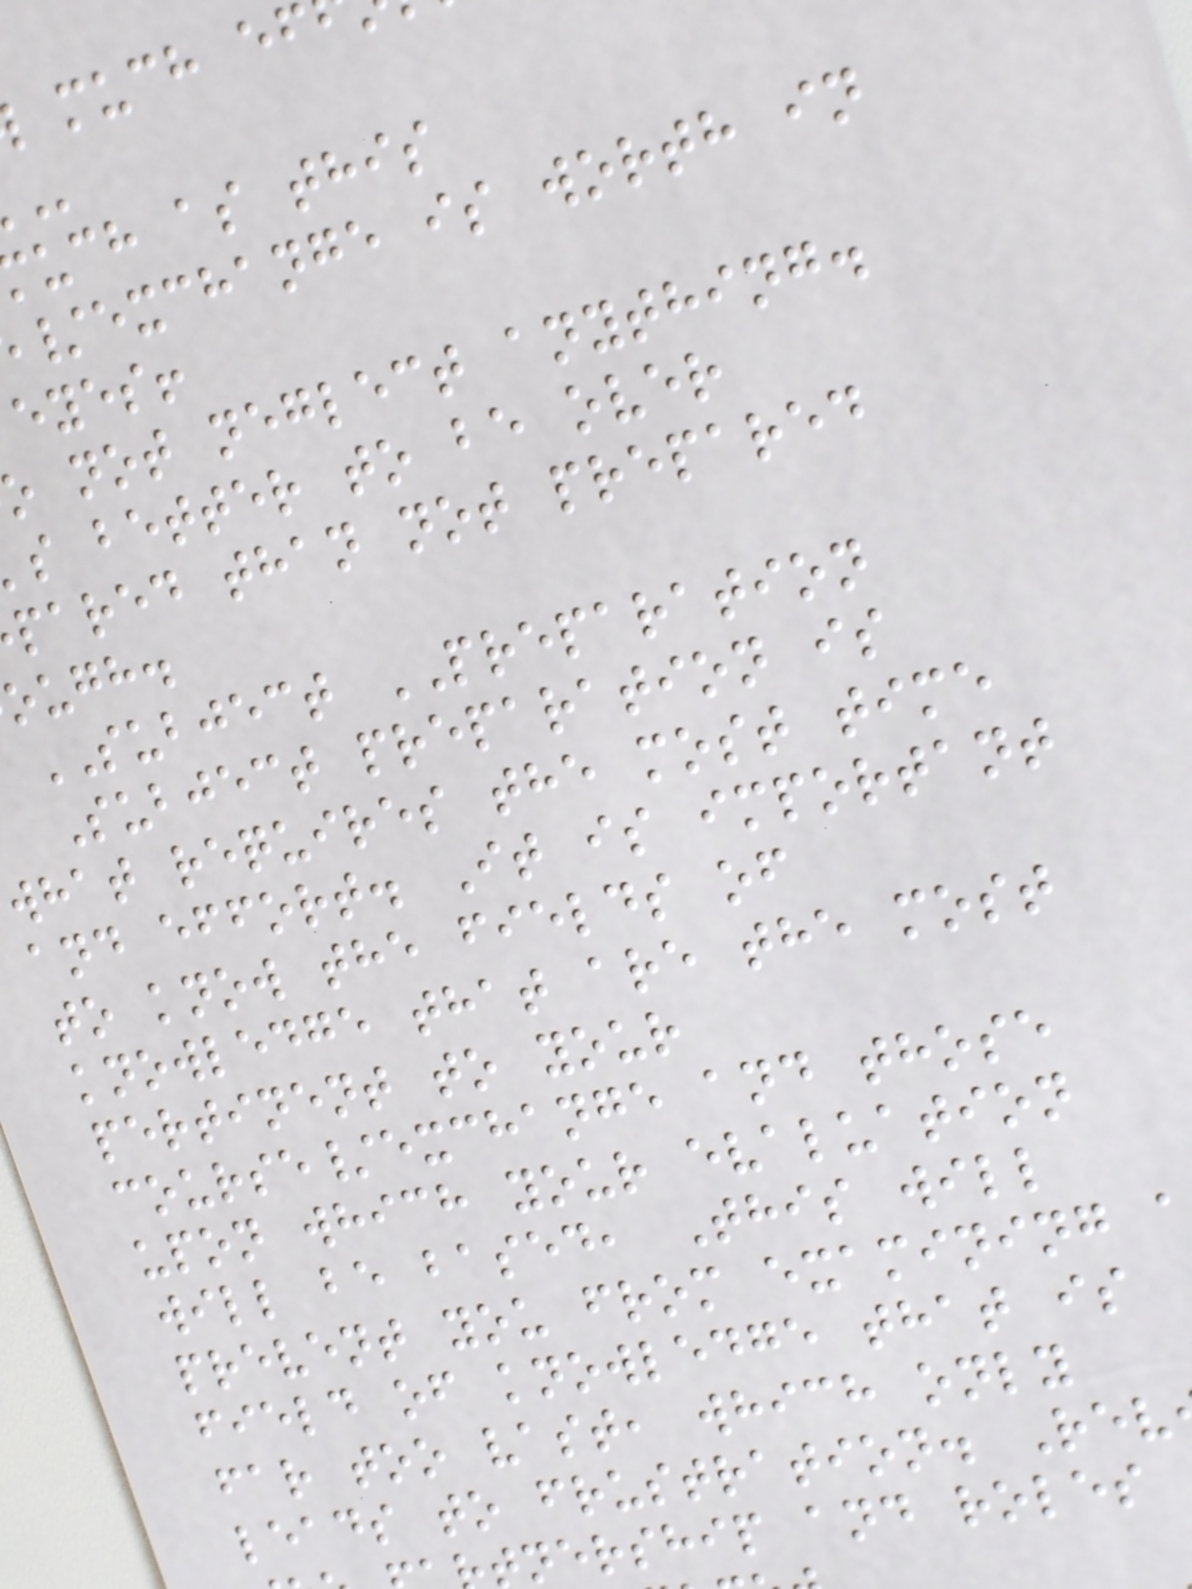uch as this
/exchange is worth in
eyes!
o not neglect anything.
s better to be over
pared than not prepared
ough.
SUBJECT PREPARATION
Subject preparation is
what requires the most time
and effort. It is important
to know the fields of
knowledge that are the most
pertinent to your
course/exchange and those
upon which your evaluation
will be based, This will
prevent you from examining
field of knowledge that is
far too vast, which only
leads to frustration. Rev
tnership and roles
